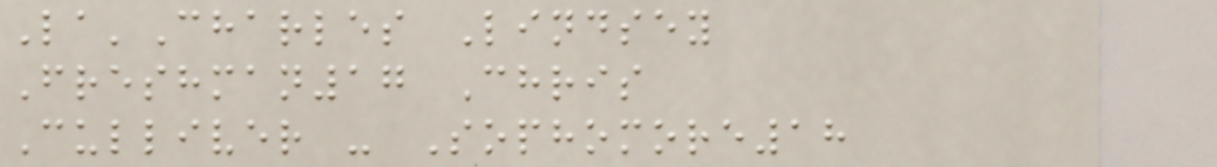La'Charles Lindsey
Freshman17 Chris
Culliver - Sophomore18
